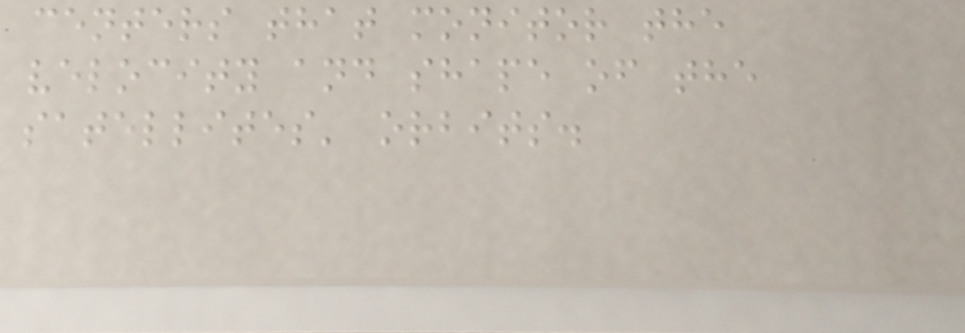centers that monitor the
velocity and shape of the
satellites' orbits.
